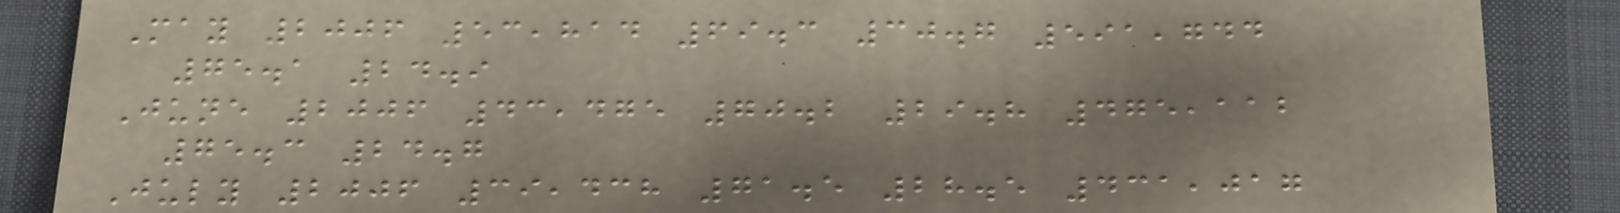May 2006 53,814 69.3 30.7 591,744
75.1 24.9
June 2006 43,475 70.2 29.8 475,112
75.3 24.7
July 2006 39,438 71.5 28.5 431,017
